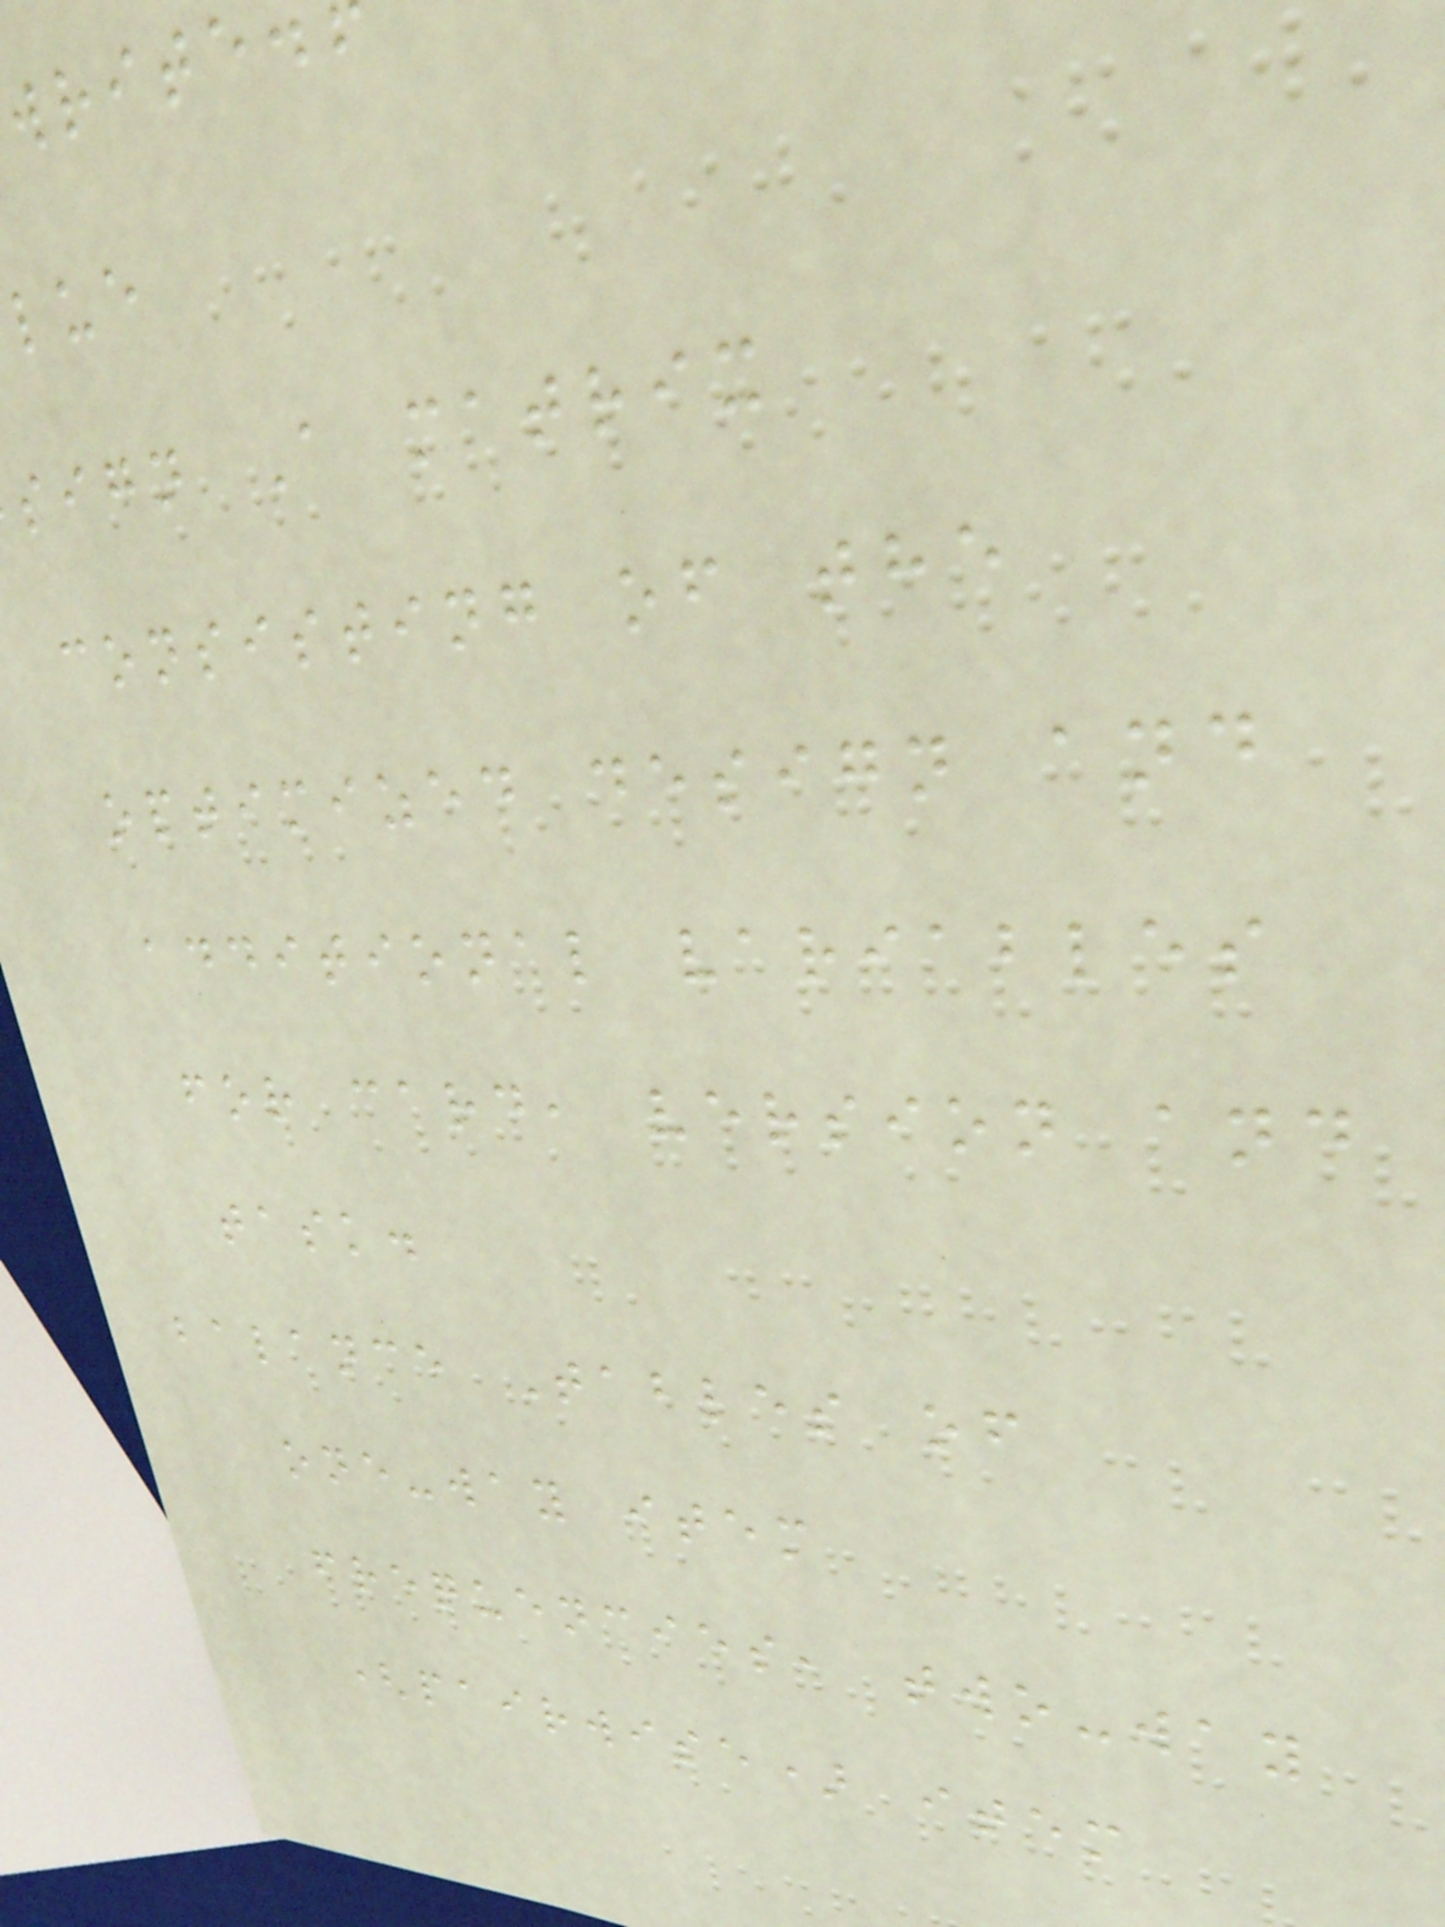write
sign A matrix
consisting of the
optimized design and
additional variables
for card, version and
task.
balance Tables of
one-way item
frequencies, two-way
(pairwise) item
